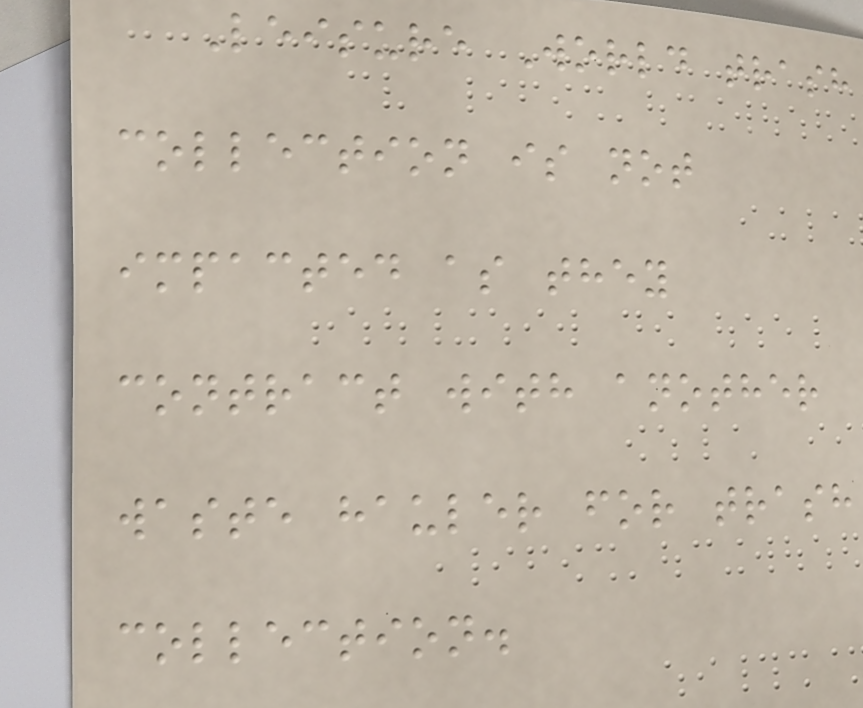Leisure World trash
collection is not
impacted as they
contract with another
waste hauler for trash
collection.
